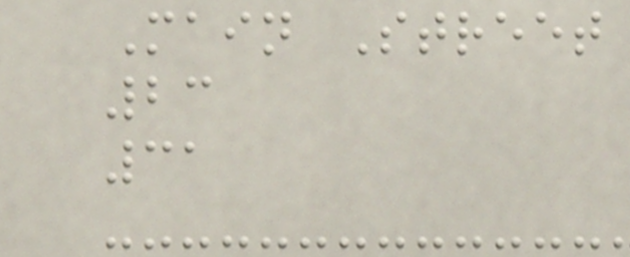Main Street
23
31
